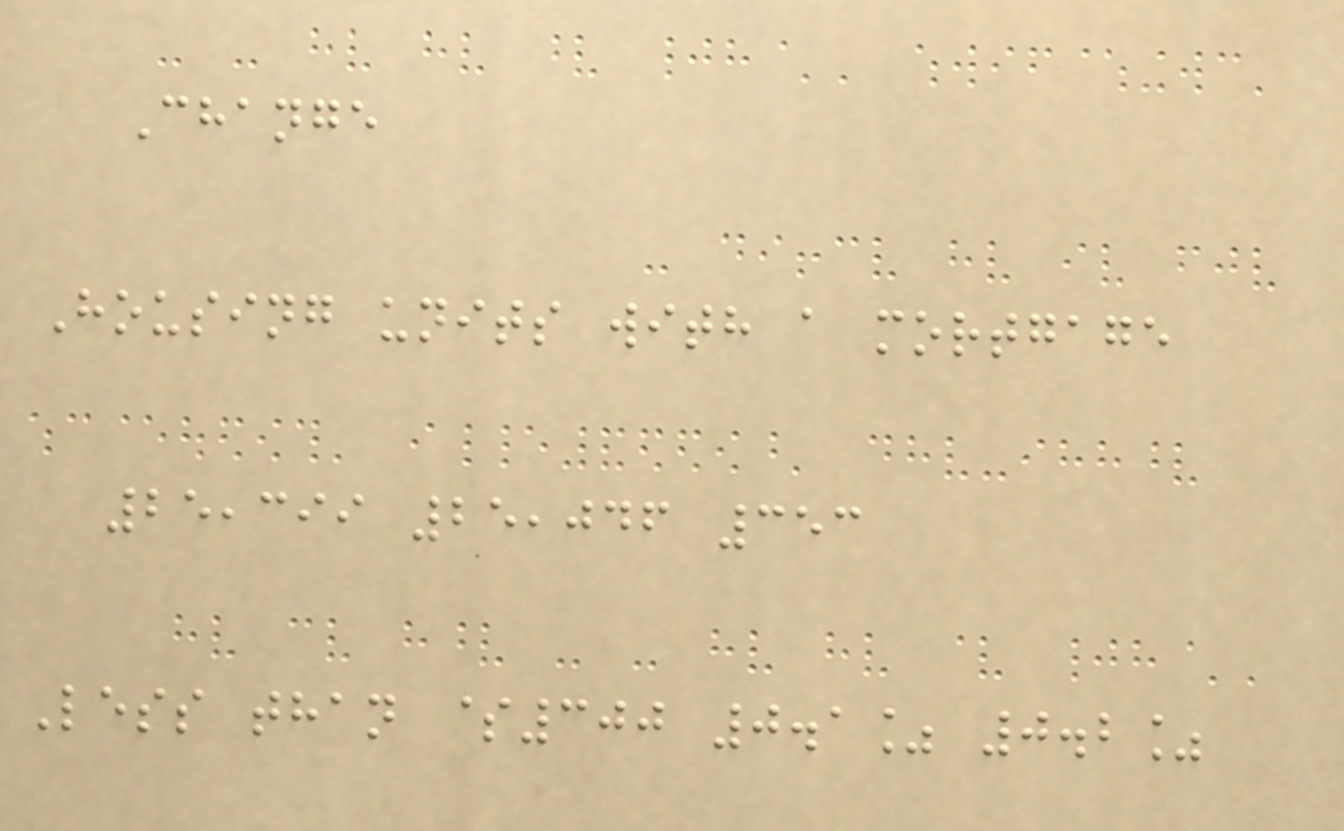Change
Housing units with a mortgage
25,399 25,046 353
Less than $300 0.1% 0.2%
